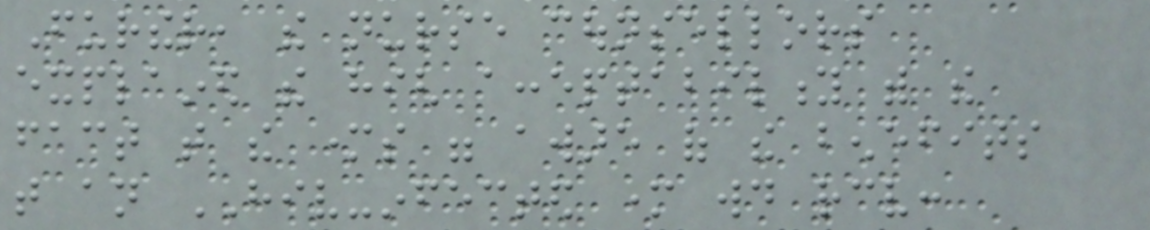Further, the nurse counsellors
explained the high acceptability with the
fact that the mothers were aware of the benefits
that an HIV-infected mother would receive:
